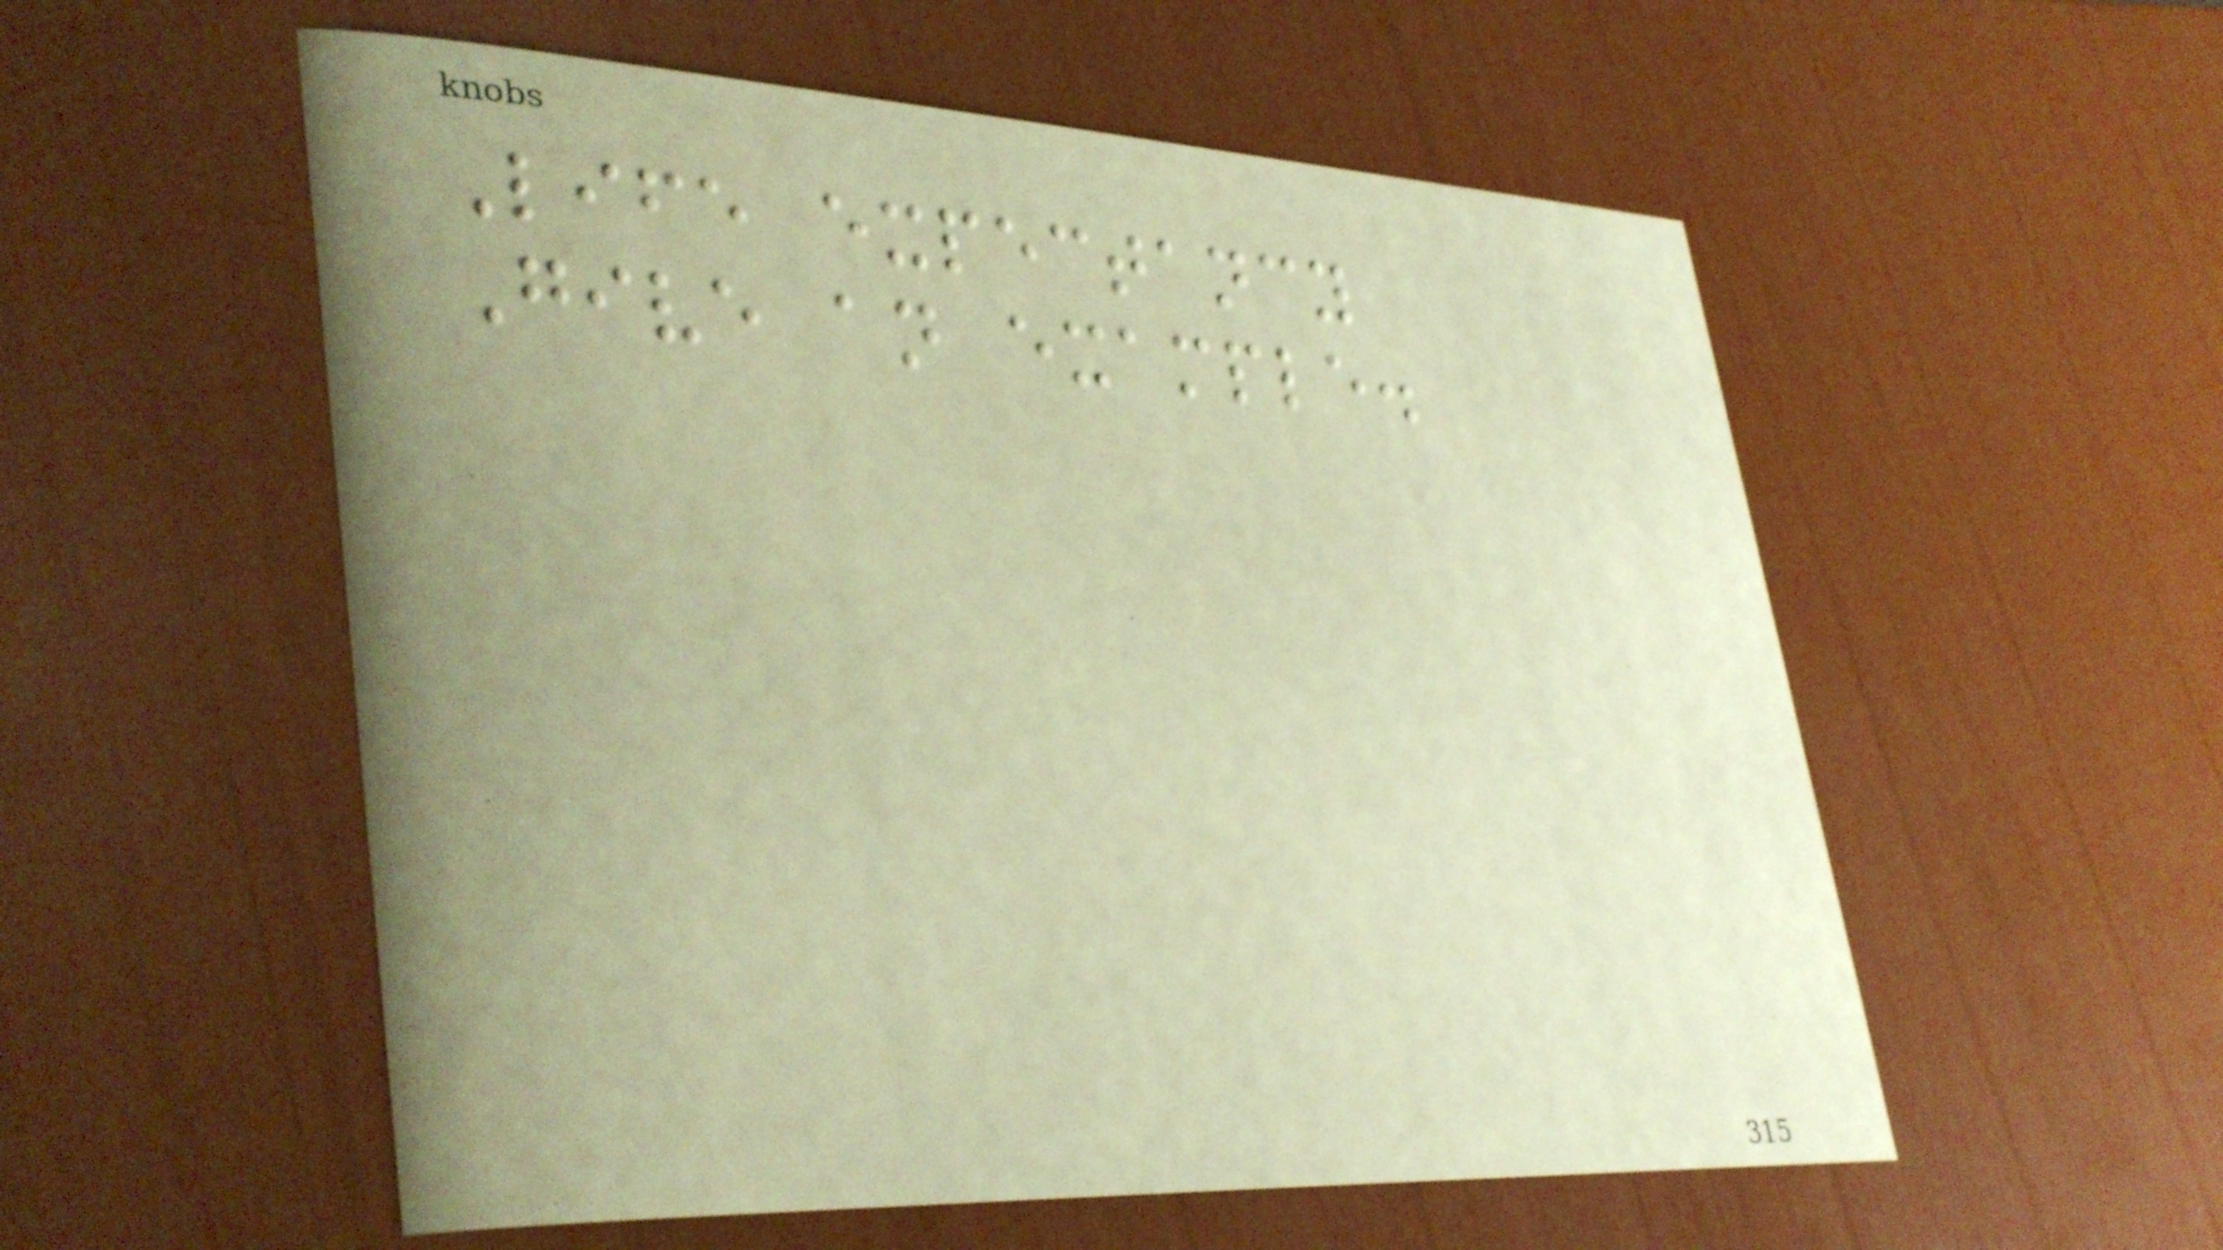Life expectancy
Give an example.
